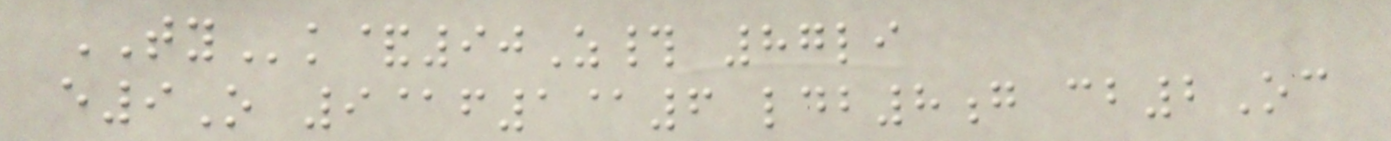TYk&90Z# 87li
e9O 9@f1@6 ldb8g cb2Oc
